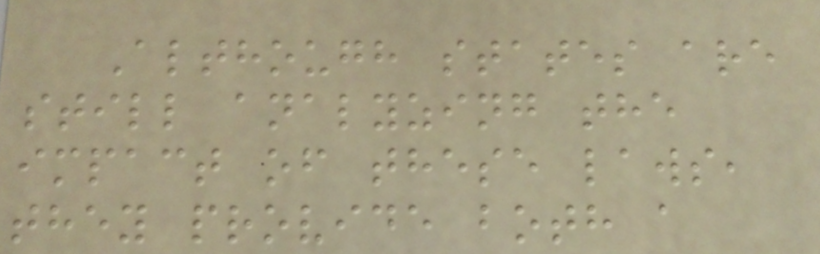Although states are
still analyzing the
impact of these laws,
they provide both a
